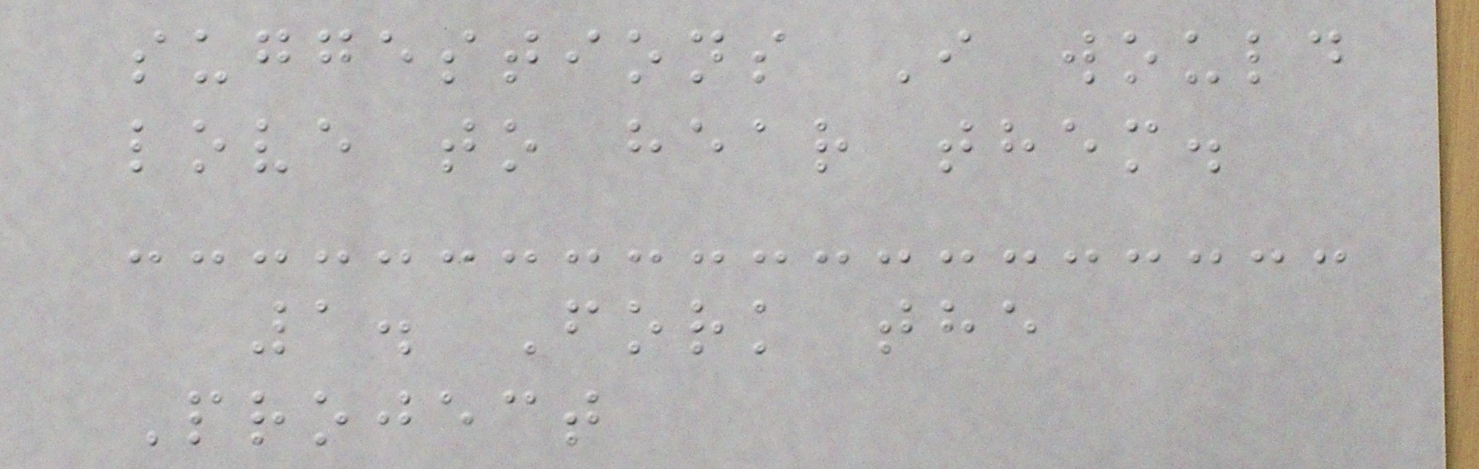suggestions I would
love to hear them.
1. Fork the
Project
